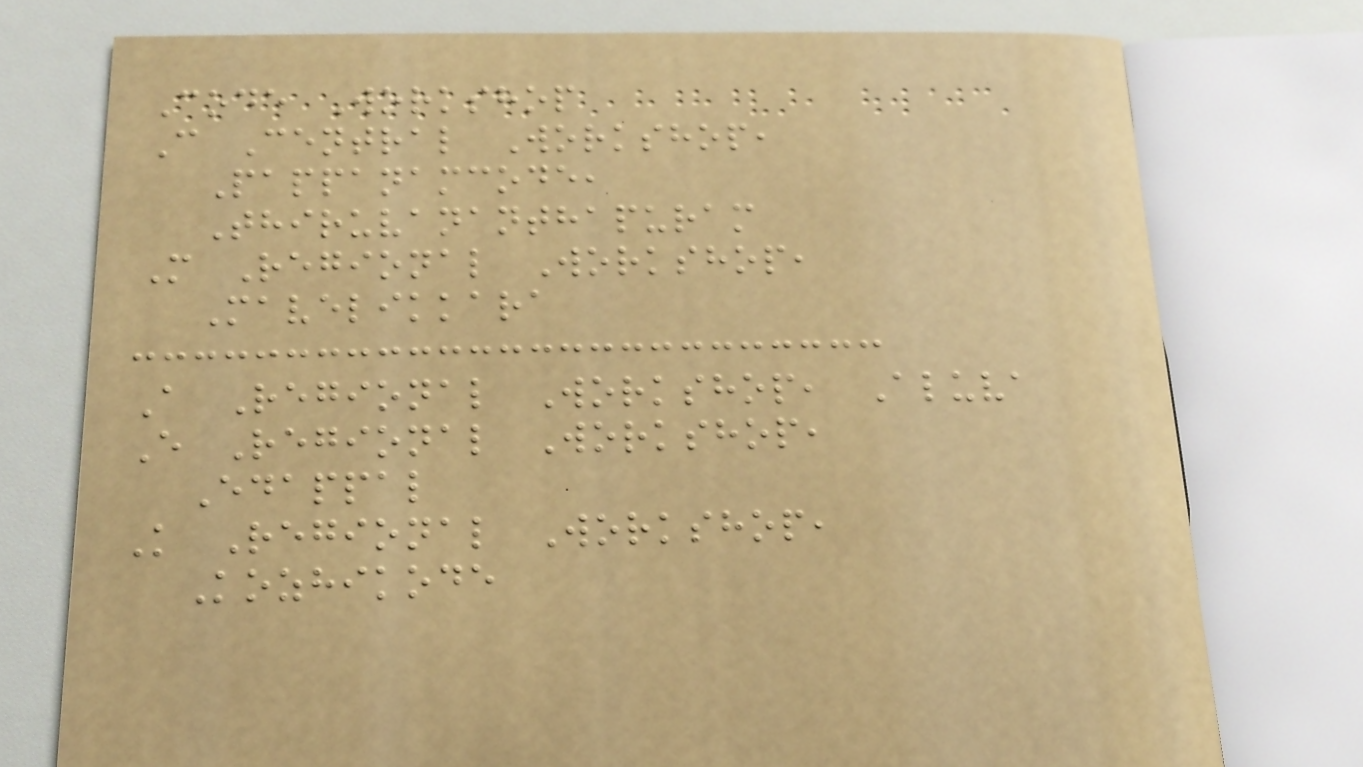Code Workshop
C Central Workshop,
Pappanamcode,
Thiruvananthapuram
M Regional Workshop,
Mavelikkara
A Regional Workshop, Aluva
E Regional Workshop,
Edappal
K Regional Workshop,
Kozhikode
